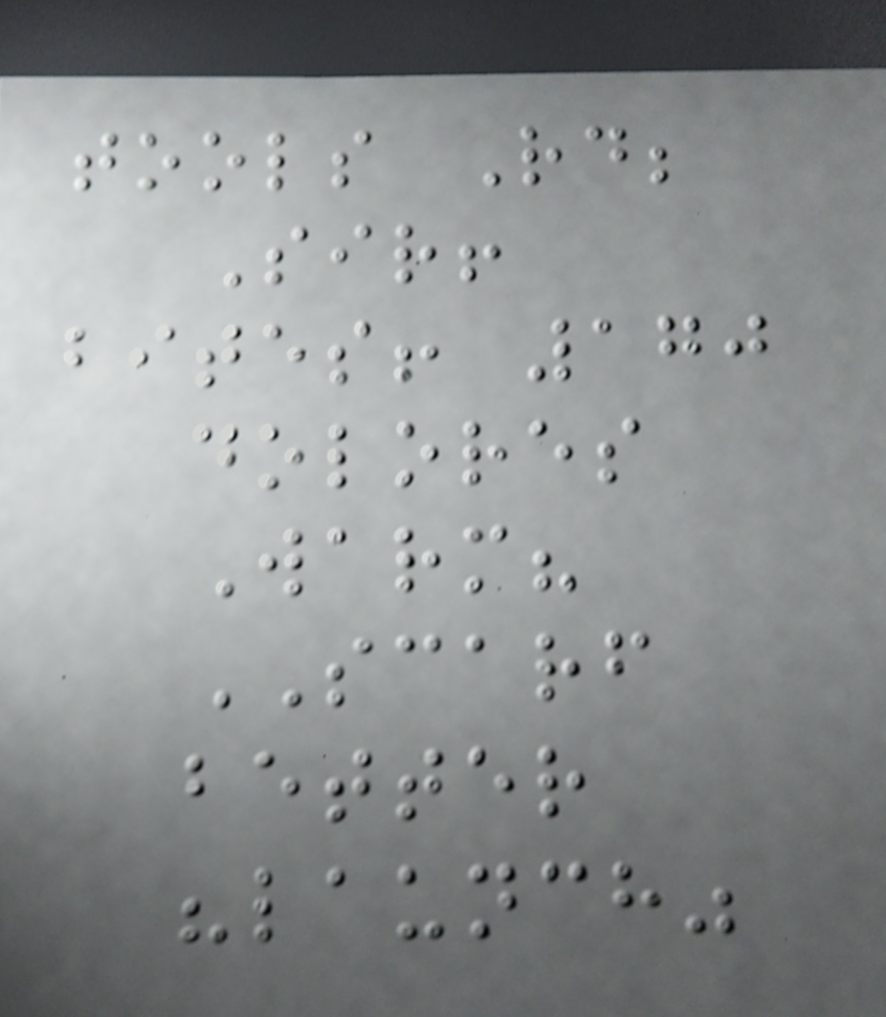tools Rd;
Sir!
bites! 170
dolores
Warm?
SCARF
better
"launch"
